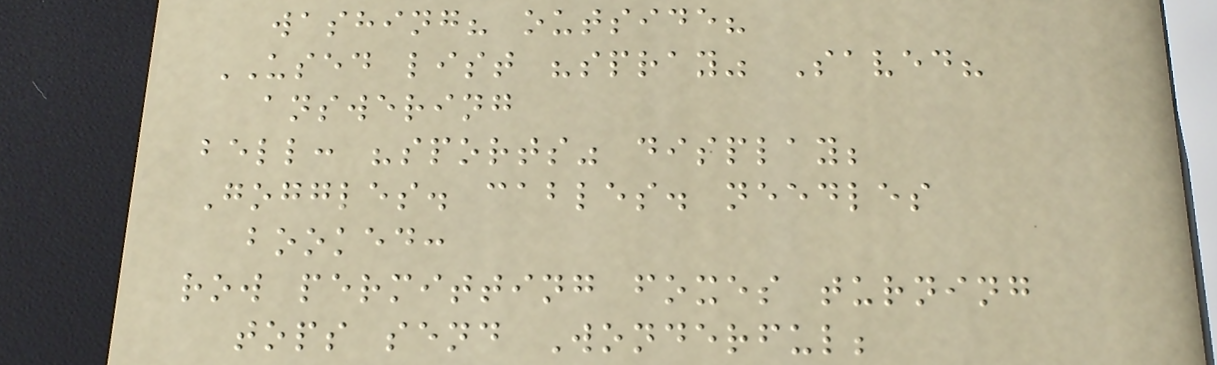washing? outside?
USED list "spray" Saved?
answering
bell: "sports" display;
Goggles. cables. needles
booked:
row permitting foxes turning
tops send Wonderful;
